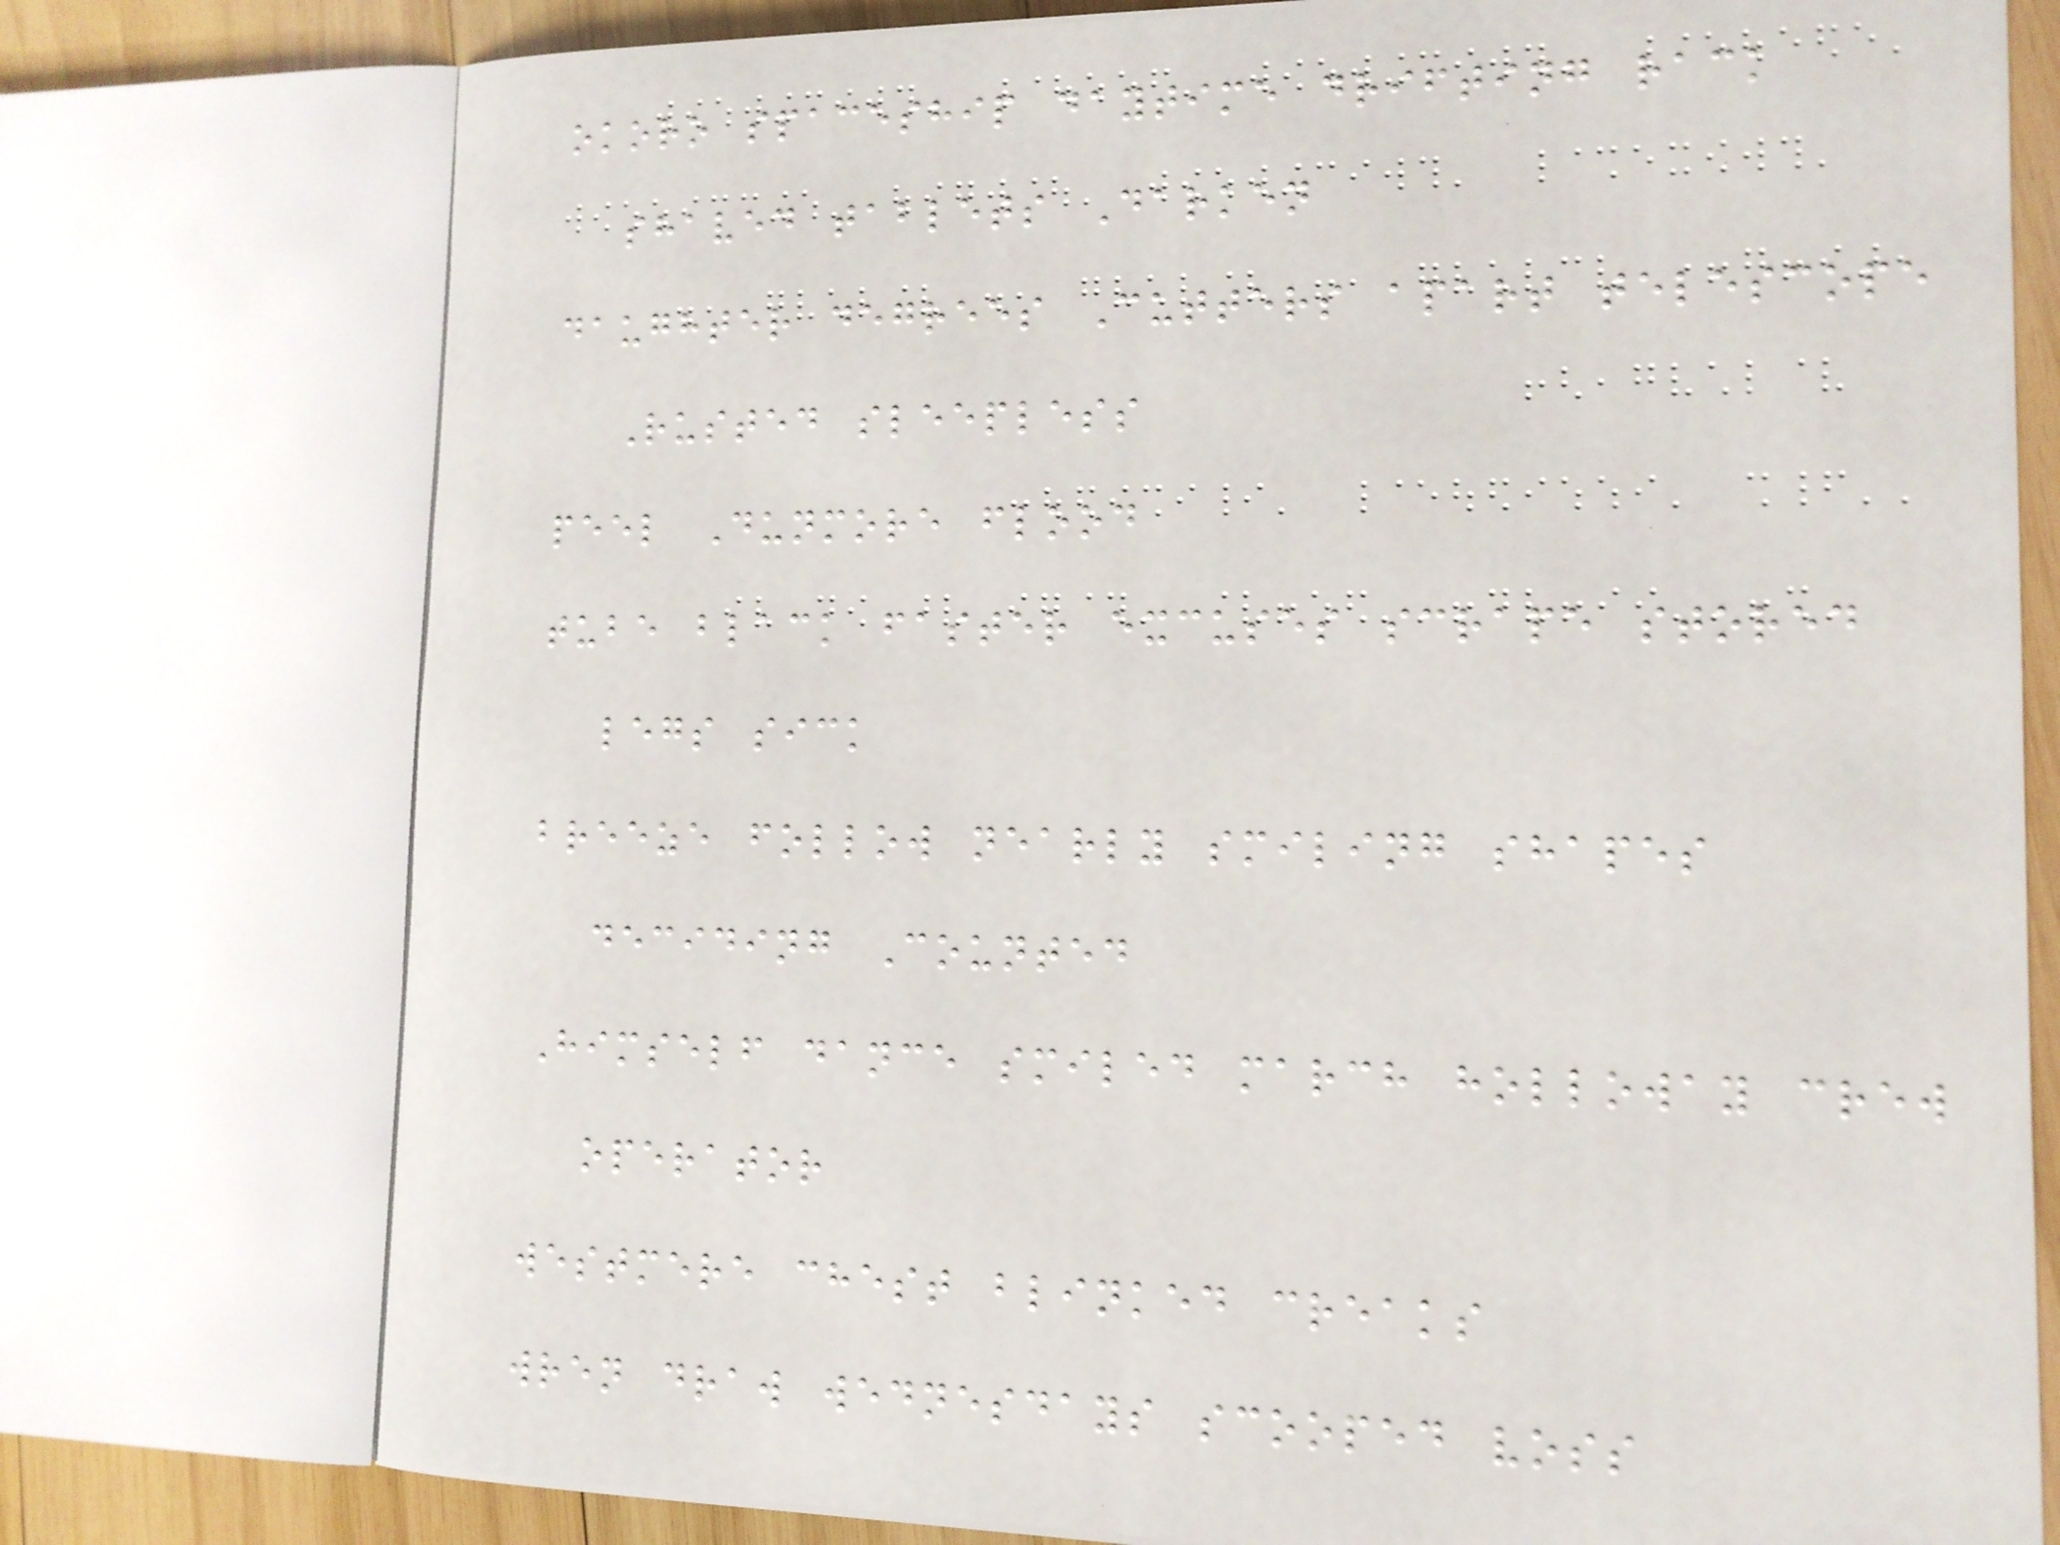okoro spaceship daytime drifting rack
shaved tablets Darken
daughter degrees Cutters apart telescope
Rusted sleepless
peel Dunmore flood
tube black faster excuses scrape stored
legs sick
breeze follow nearly smiling shapes
deciding Counted
Himself dance smiled march holloway crew
operator
westmere chest blinked creaks
wren draw wednesdays scooped voss
